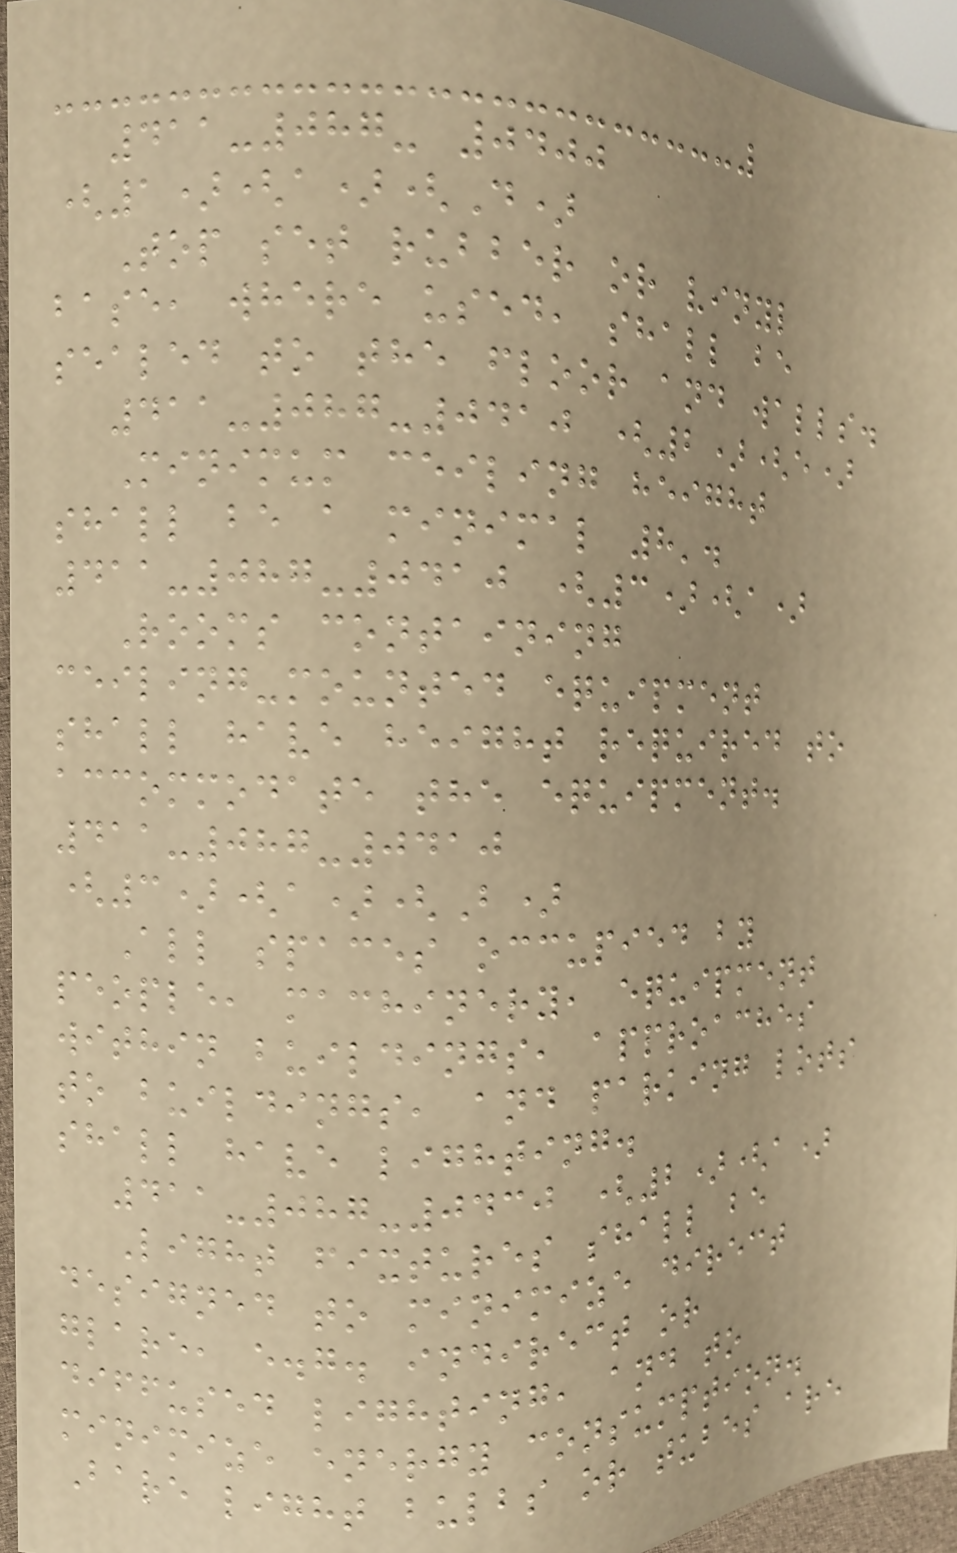411-087- 0400
(1)(a)(D)
Top set rubber or vinyl
base, where used, shall be
sealed to the floor and walls.
411-087-0410 (2)(e)
Minimum ceiling height
shall be a minimal 8'.
411-087-0410 (3)(a)
Rooms containing
ceiling-mounted equipment
shall have height required to
accommodate the equipment.
411-087-0410
(3)(a)(B)
All spaces occupied by
people, machinery, equipment
within buildings, approaches
to buildings, and parking lots
shall have lighting.
411-087-0430 (2)(a)
Light fixtures shall be
designed to minimize direct
glare, e.g. indirect or
diffused lighting, and to
minimize energy consumption.
Bare light bulbs or tubes are
